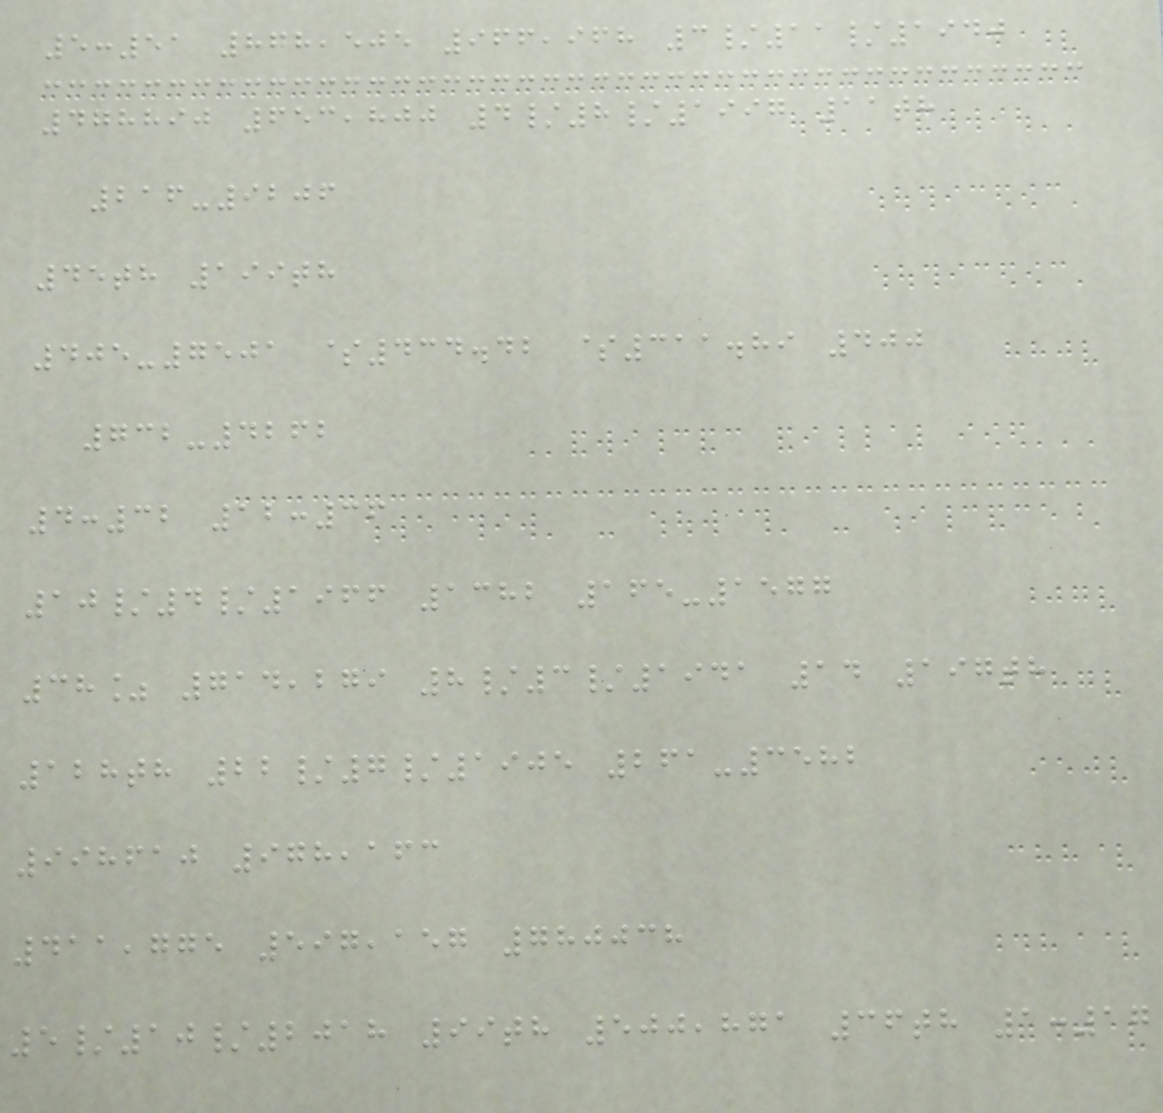5:51 878,505 966,968 3/11/1940
478890 653,800 4/8/1997 11th
216-9206
45th 199th
405-7501 $434.42 $311.89 400
732-4262
4:32 12:36
10/4/1966 1382 165-1577
38% 714,279 8/3/1941 14 197th
128th 22/7/1905 261-3582
998610 978,163
411,775 597,157 780038
5/10/2018 99th 500,871 36th 1:17
